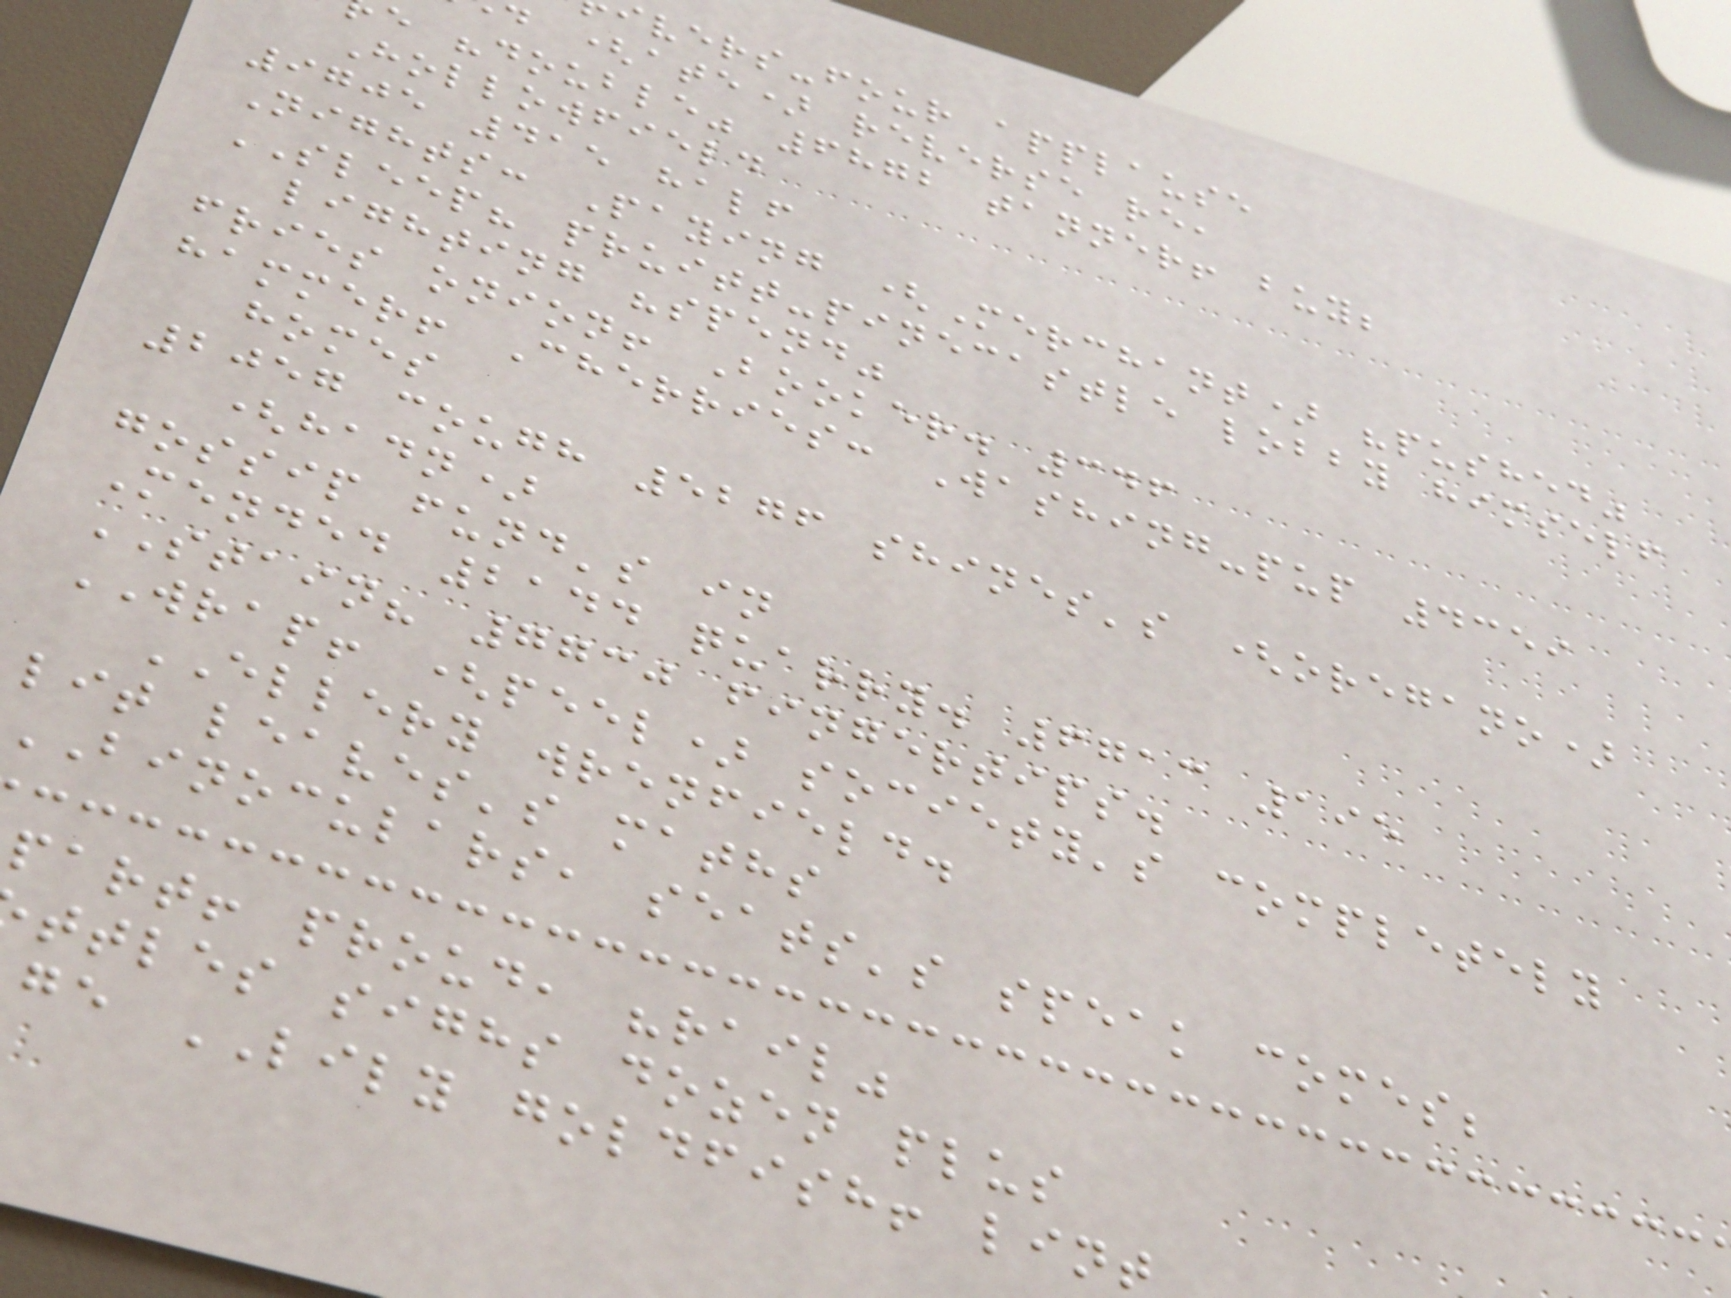ivers-four applause
d (ate) reverse re,
e "double" 6872 tanner! buy;
Hollowfield
9705 415 half
Nights: Paying (Merchant) "pushed"
SLEEP? pruitt-pinecastle lobby himself
lighting "spend"
fries onion! Booker. 346
hammer! Cherries: Washing-pup 4359
homes
2057 cough 5276 shines's (oregano)
(hadn)
gossip fund's in
Mended 2144 quarry. 6713 195
STAIN? 7730 fingertips.
WRAP! (peel) society's completely
ELLERY wrenfield.
lit leaves's maths
BINOCULARS, seats's speak comes;
part! proud, "rail"
ttles sighs dozen plus
ge LILY goldfish! lint
